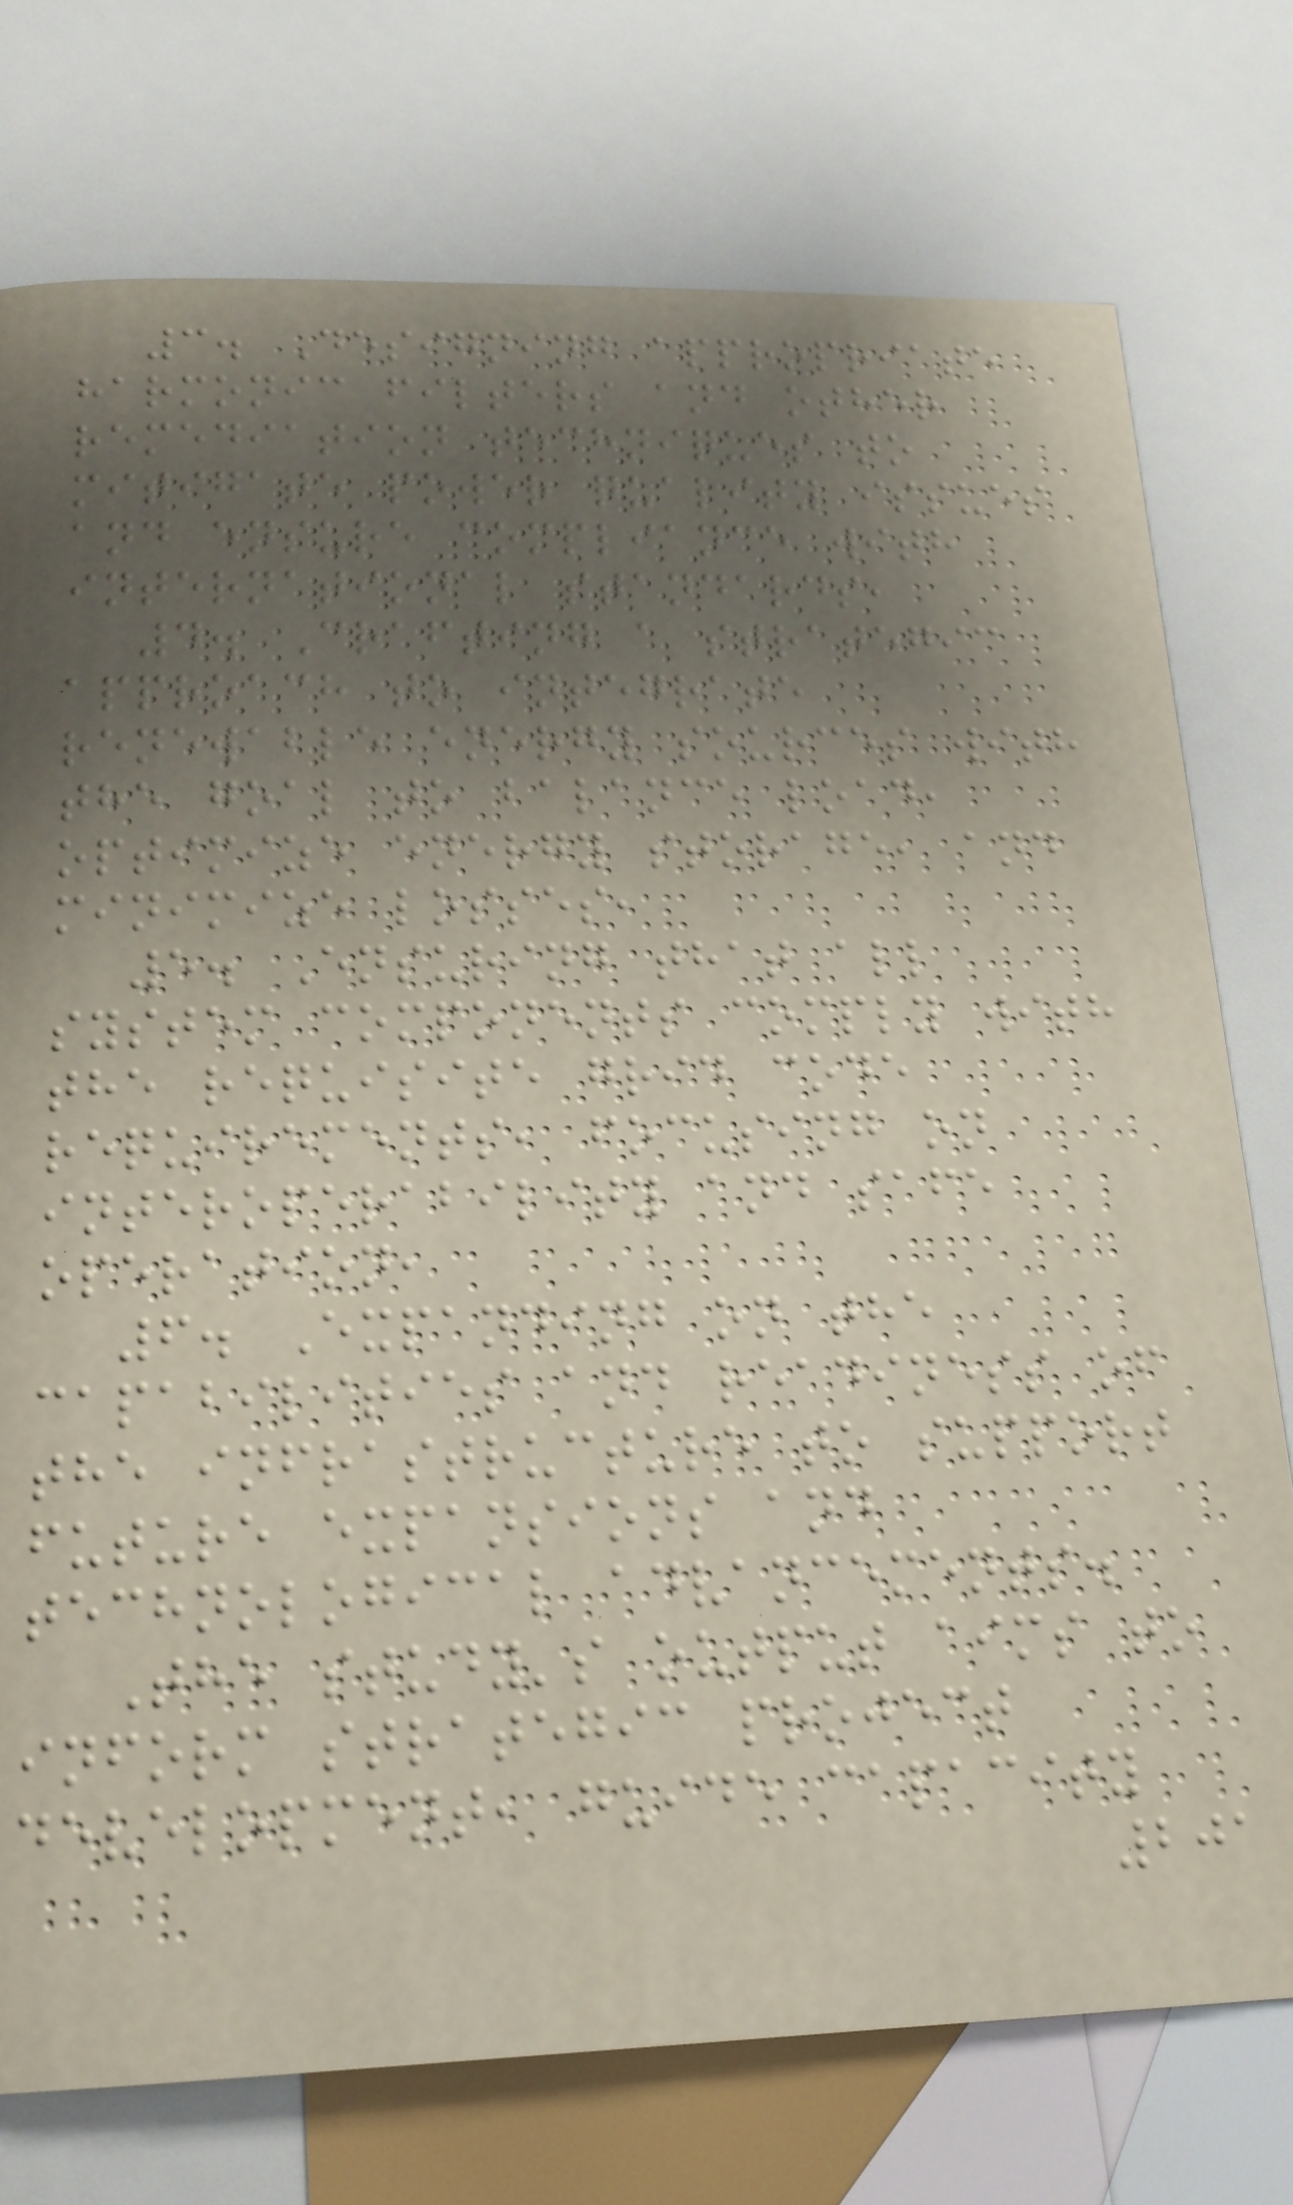3. Designing appropriate
harmonic filters and other
remediation techniques to
mitigate power quality issues
and ensure compliance with
international standards,
4. Crafting a strategic
approach to integrate
renewable energy sources with
the goal to balance load,
optimize energy storage, and
minimize losses,
5. Ensuring that all
system components comply with
the requisite grid code
requirements, focusing on
interoperability and safe
operation,
6. Expanding on the
capabilities and readiness of
the infrastructure to support
future expansions and
technological advancements.
The study's output aims to
inform strategic project
development, guide capacity
201
